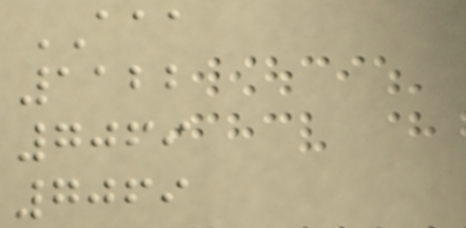AAA
1122
7069
7069
